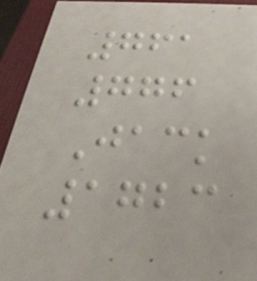761
776
Jack
1723
